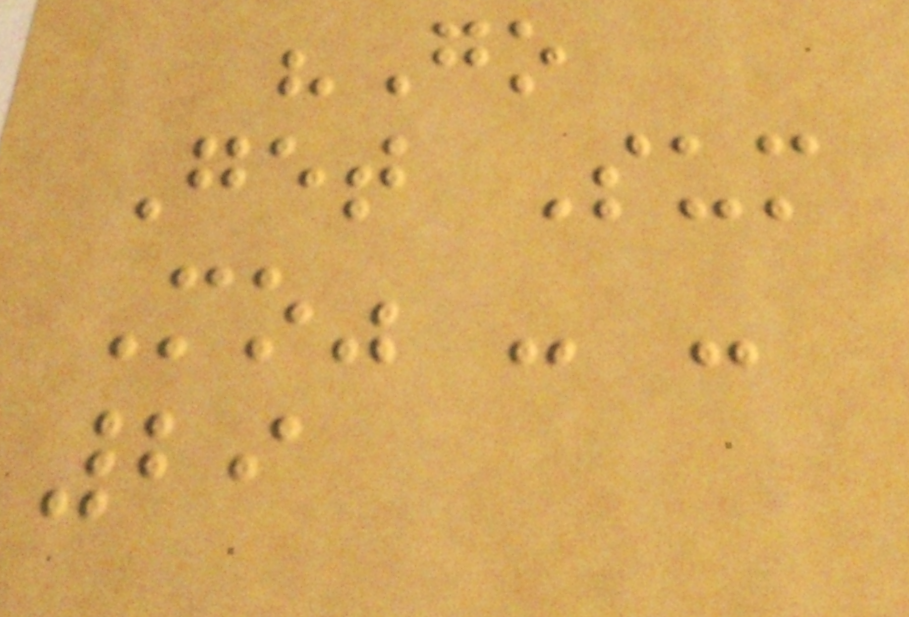"Go
Get Sum
Mo" - -
29
